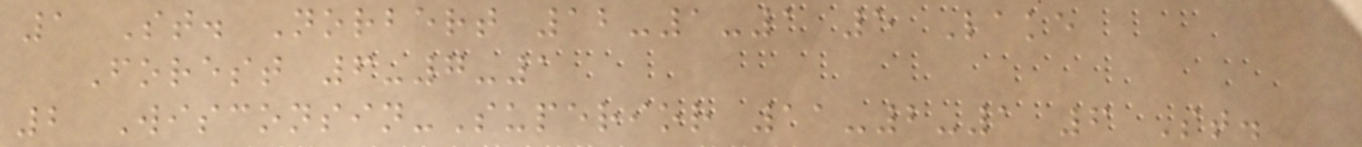1 St. Norbert 12-1-1 5 Lake
Forest 6-7-1
2 Wisconsin-Superior 11-2-1 6 St.
